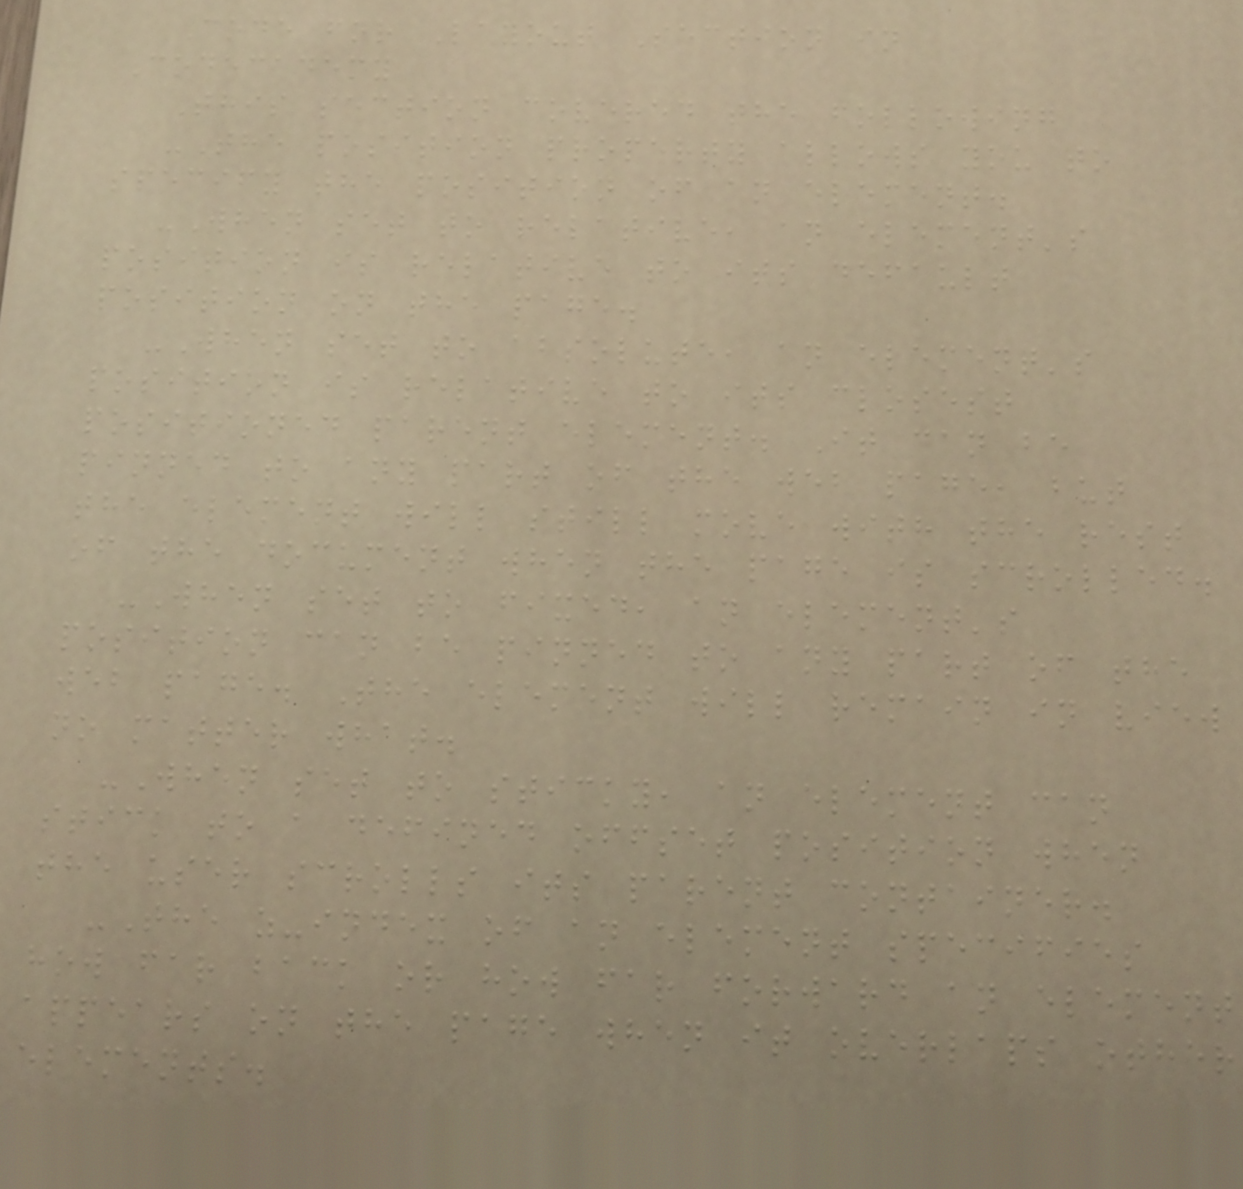Code for Layout Section in
Codecademy
This section covered the following
-The position property allows you to
specify the position of an element.
-When set to relative, an element's
position is relative to its default
position on the page.
-When set to absolute, an element's
position is relative to its closest
positioned parent element. It can be
pinned to any part of the web page, but
the element will still move with the rest
of the document when the page is scrolled.
-When set to fixed, an element's
position can be pinned to any part of the
web page. The element will remain in view
no matter what.
-When set to sticky, an element can
stick to a defined offset position when
the user scrolls its parent container.
-The z-index of an element specifies
how far back or how far forward an element
appears on the page when it overlaps other
elements.
